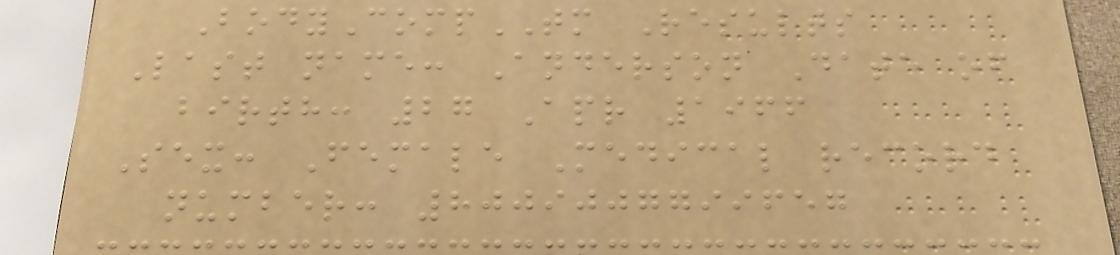BodyCompTM Results
Last name: Anderson Date of
birth: 27 Apr 1966
Sex: Female Medical record
number: 8009007799657
